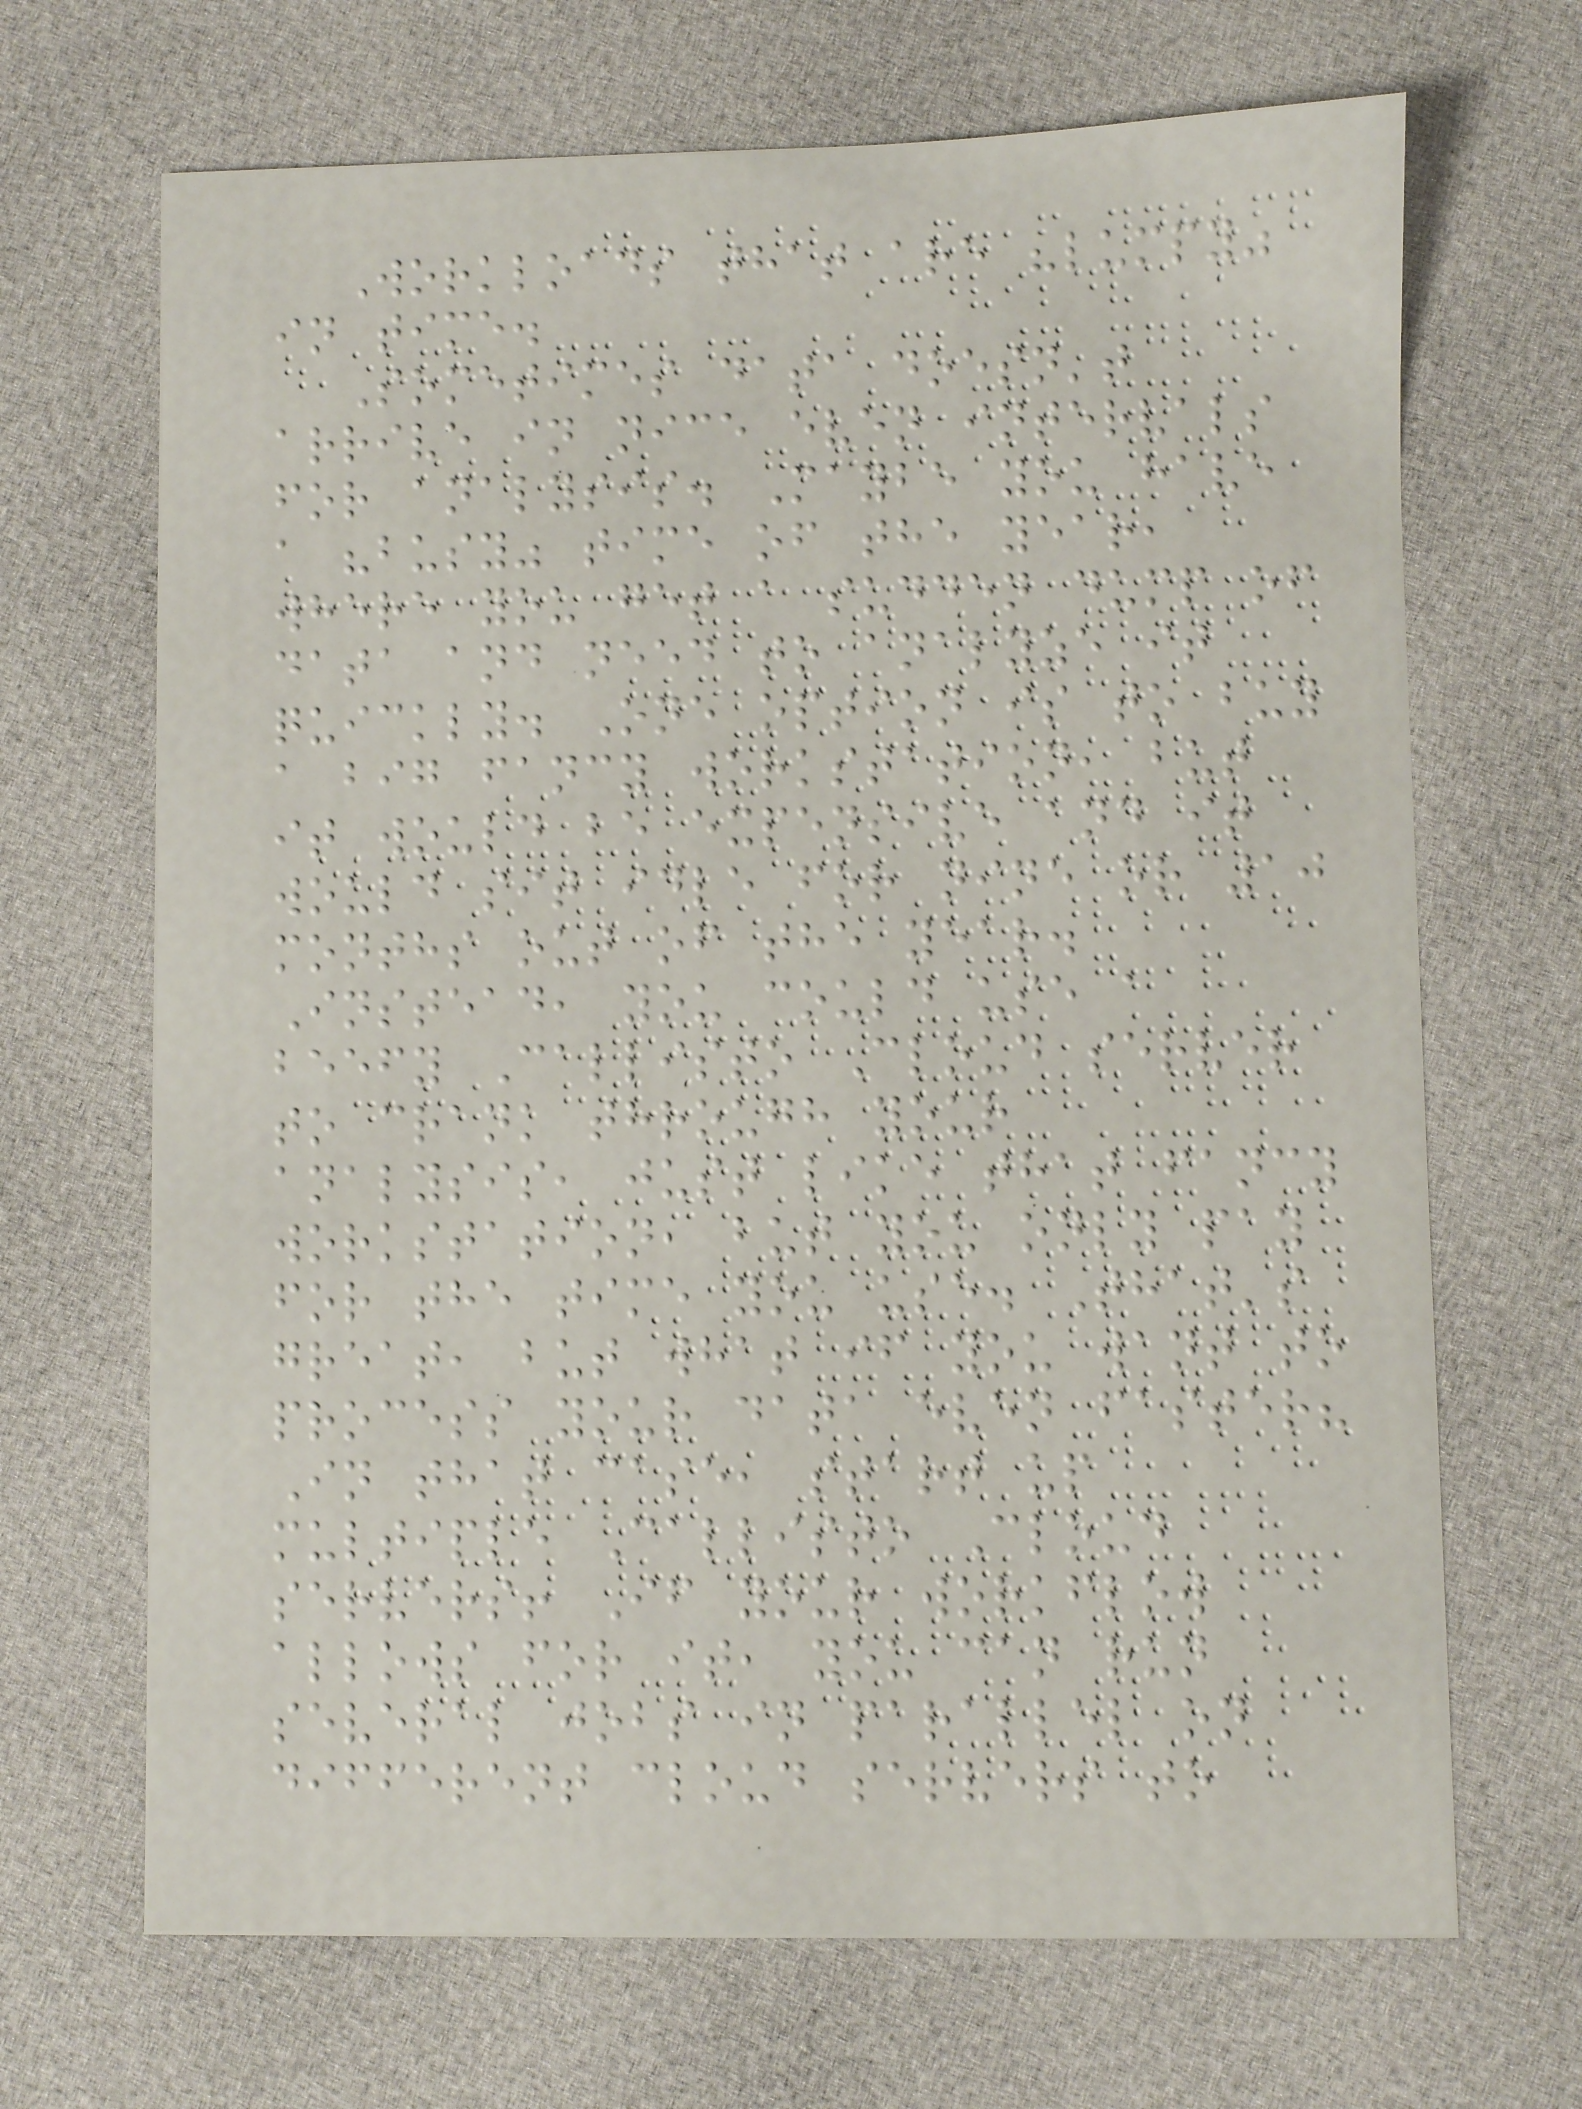Workloads that are "lumpy"
in time.
Sometimes data doesn't
arrive in nice even intervals
for analysis. Maybe you have
a "busy" time of the year,
where you get a sudden dump of
data and need to analyze it
quickly. One option is to buy
a big fancy workstation, but
it would be expensive and it
would sit idle for nine or 10
months out of the year.
Instead, you could use a
beefy Callisto Cloud server
to crank through your
analysis, just like that fancy
workstation, but you only pay
for the time you use. That's
great, but what if you want to
process your data even faster?
In that case, start up
multiple Callisto Cloud
servers! If your workflow
allows for it, you can run
several jobs in parallel on
different cloud servers to
